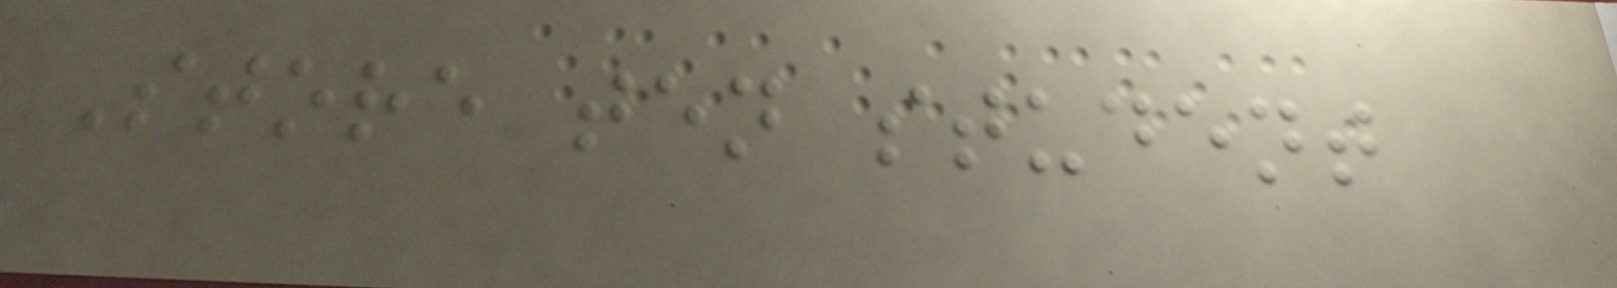Store ten student
